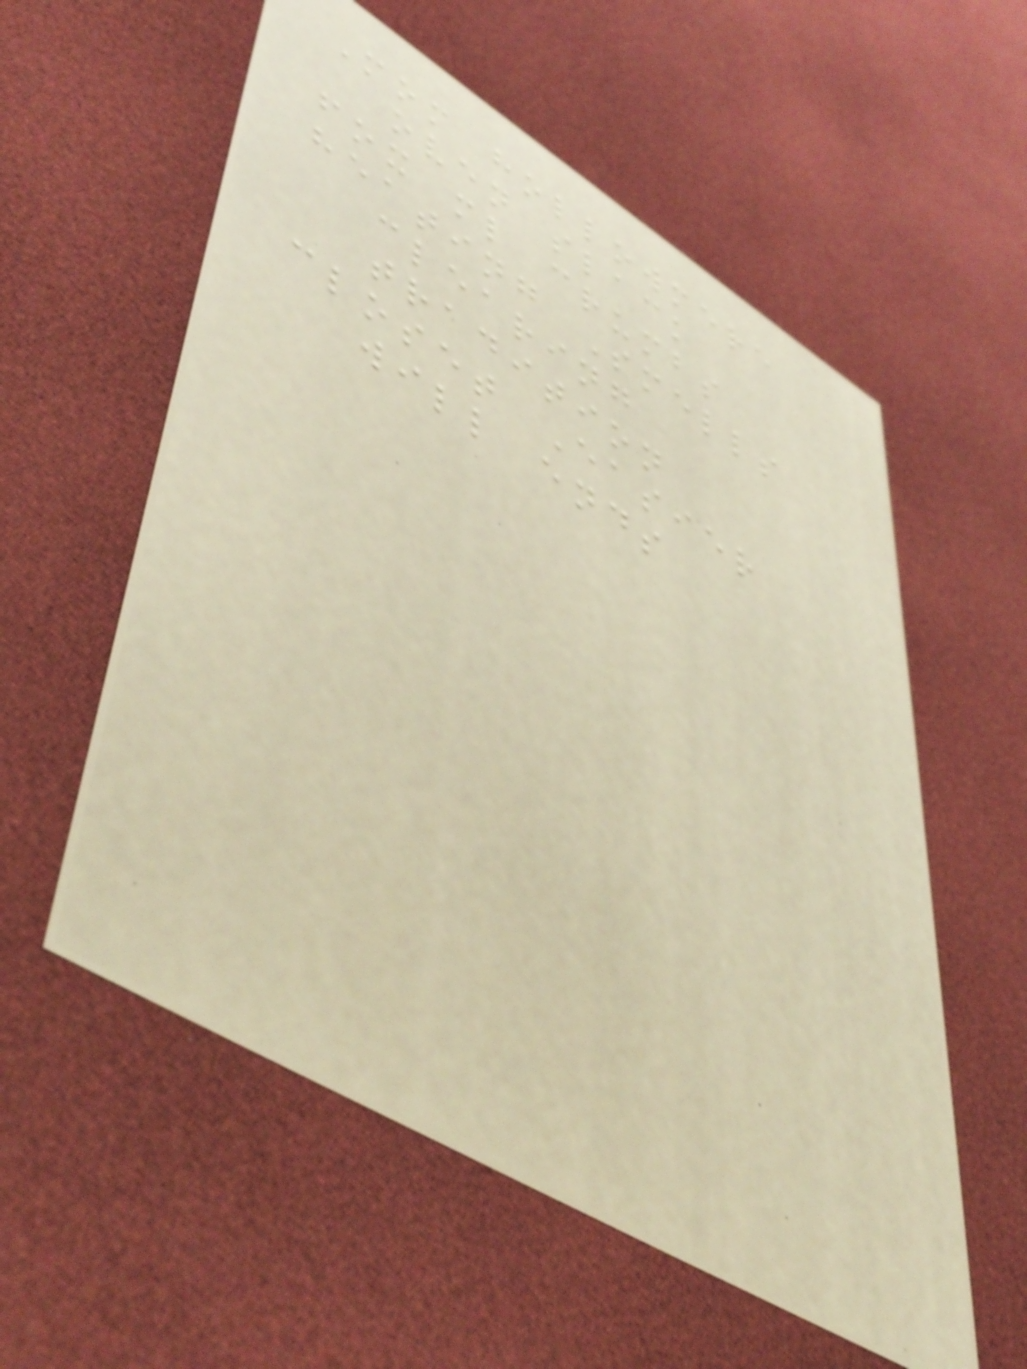Mom hollowmere
oven slack
fox ml crumbs
heating Smells
clearing
tradition
closet Easier
will ends
